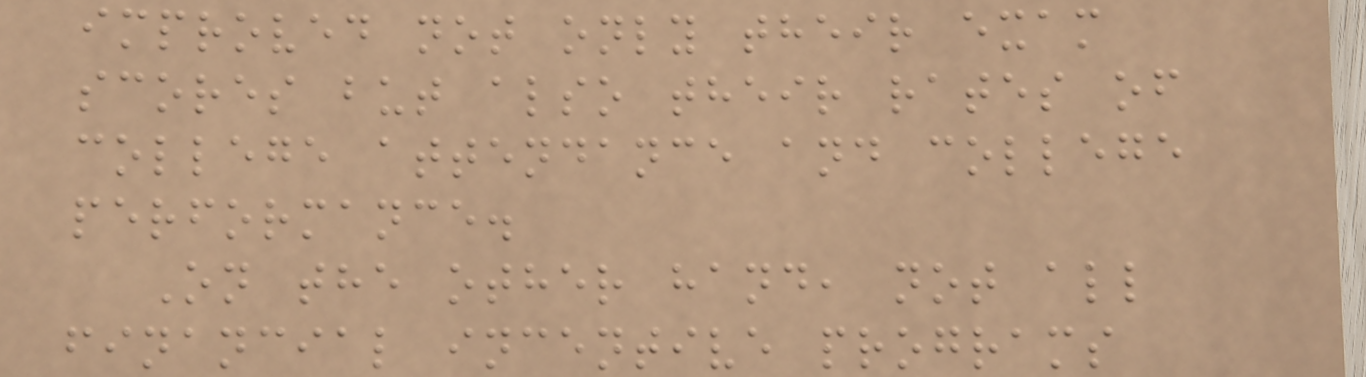improved not only their exam
scores but also their rates of
college attendance and college
performance.
On the other hand, not all
financial incentive programs
